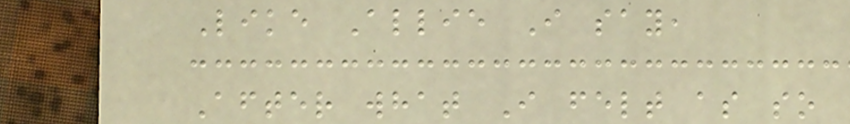Like Allie I say,
After what I felt as so
